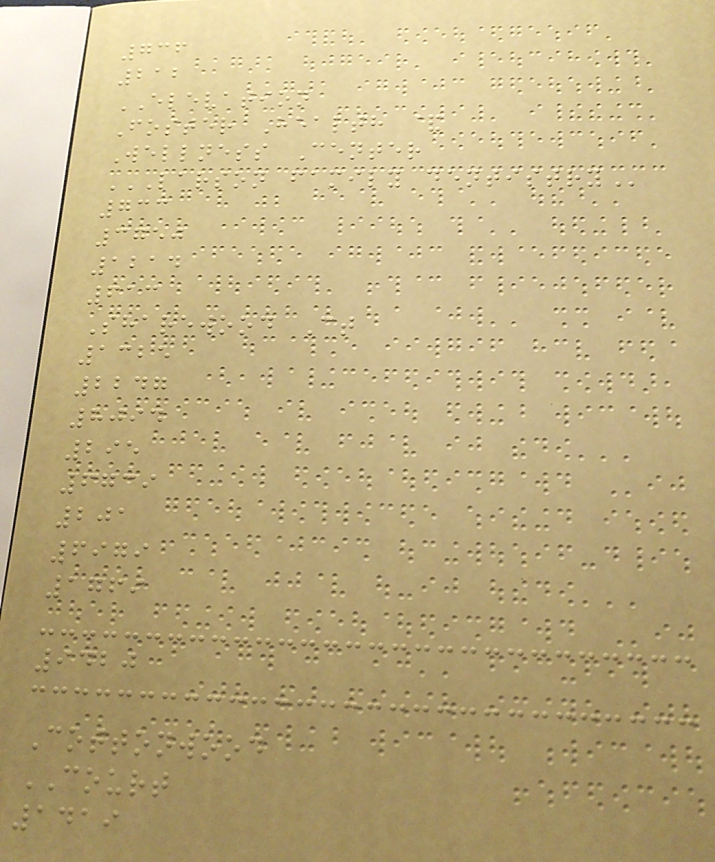736
212
ELEVATION
Foster Health &
Wellness Center
LARSON FAMILY DENTISTRY
733
3750
1214
613
Sharewood Ct
1325
2247
8094
295
6739
201
6979
1769
9420
Cottonwood
COURT
1419
